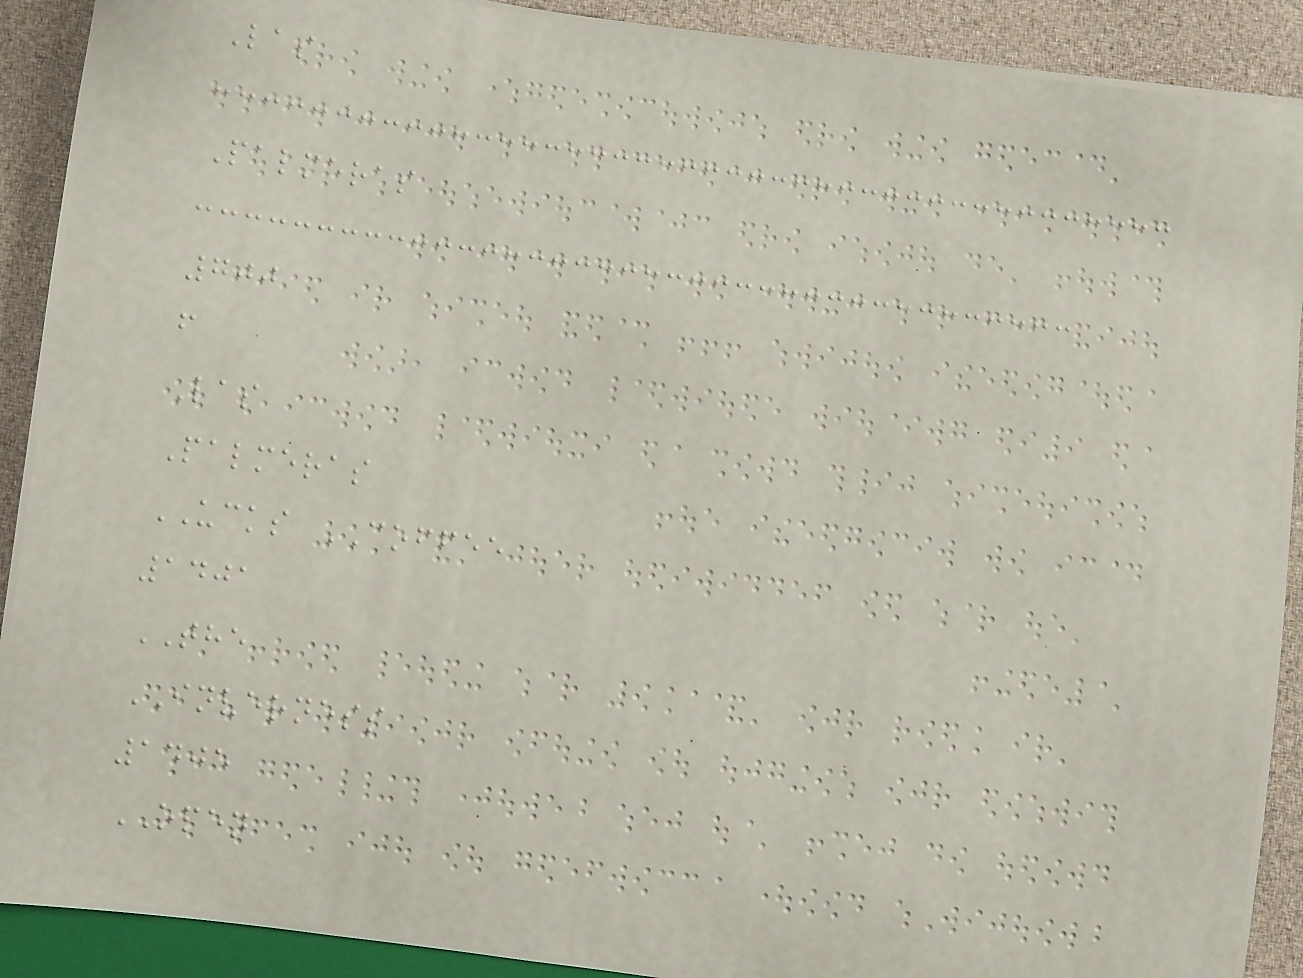Las
Palmeras
700
f
Las
Palmeras
UCKS COFFEE
1401
THE
INVERNESS
1405
OPEN
